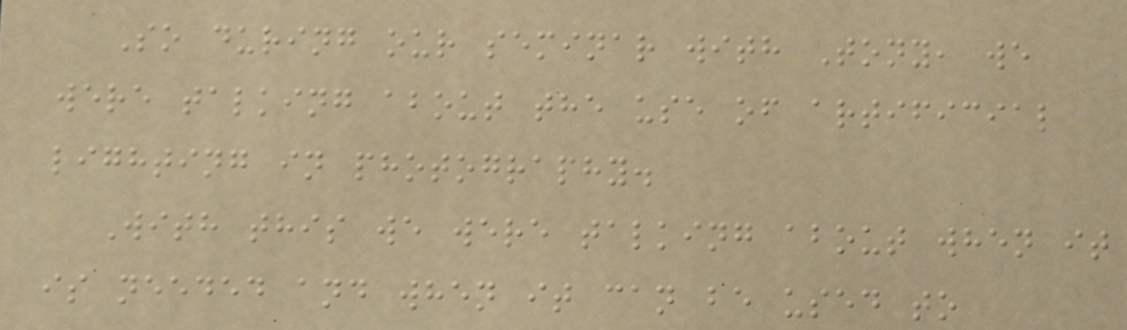So during our seminar with Tony, we
were talking about the use of artificial
lighting in photography.
With this we were talking about when it
is needed and when it can be used to
